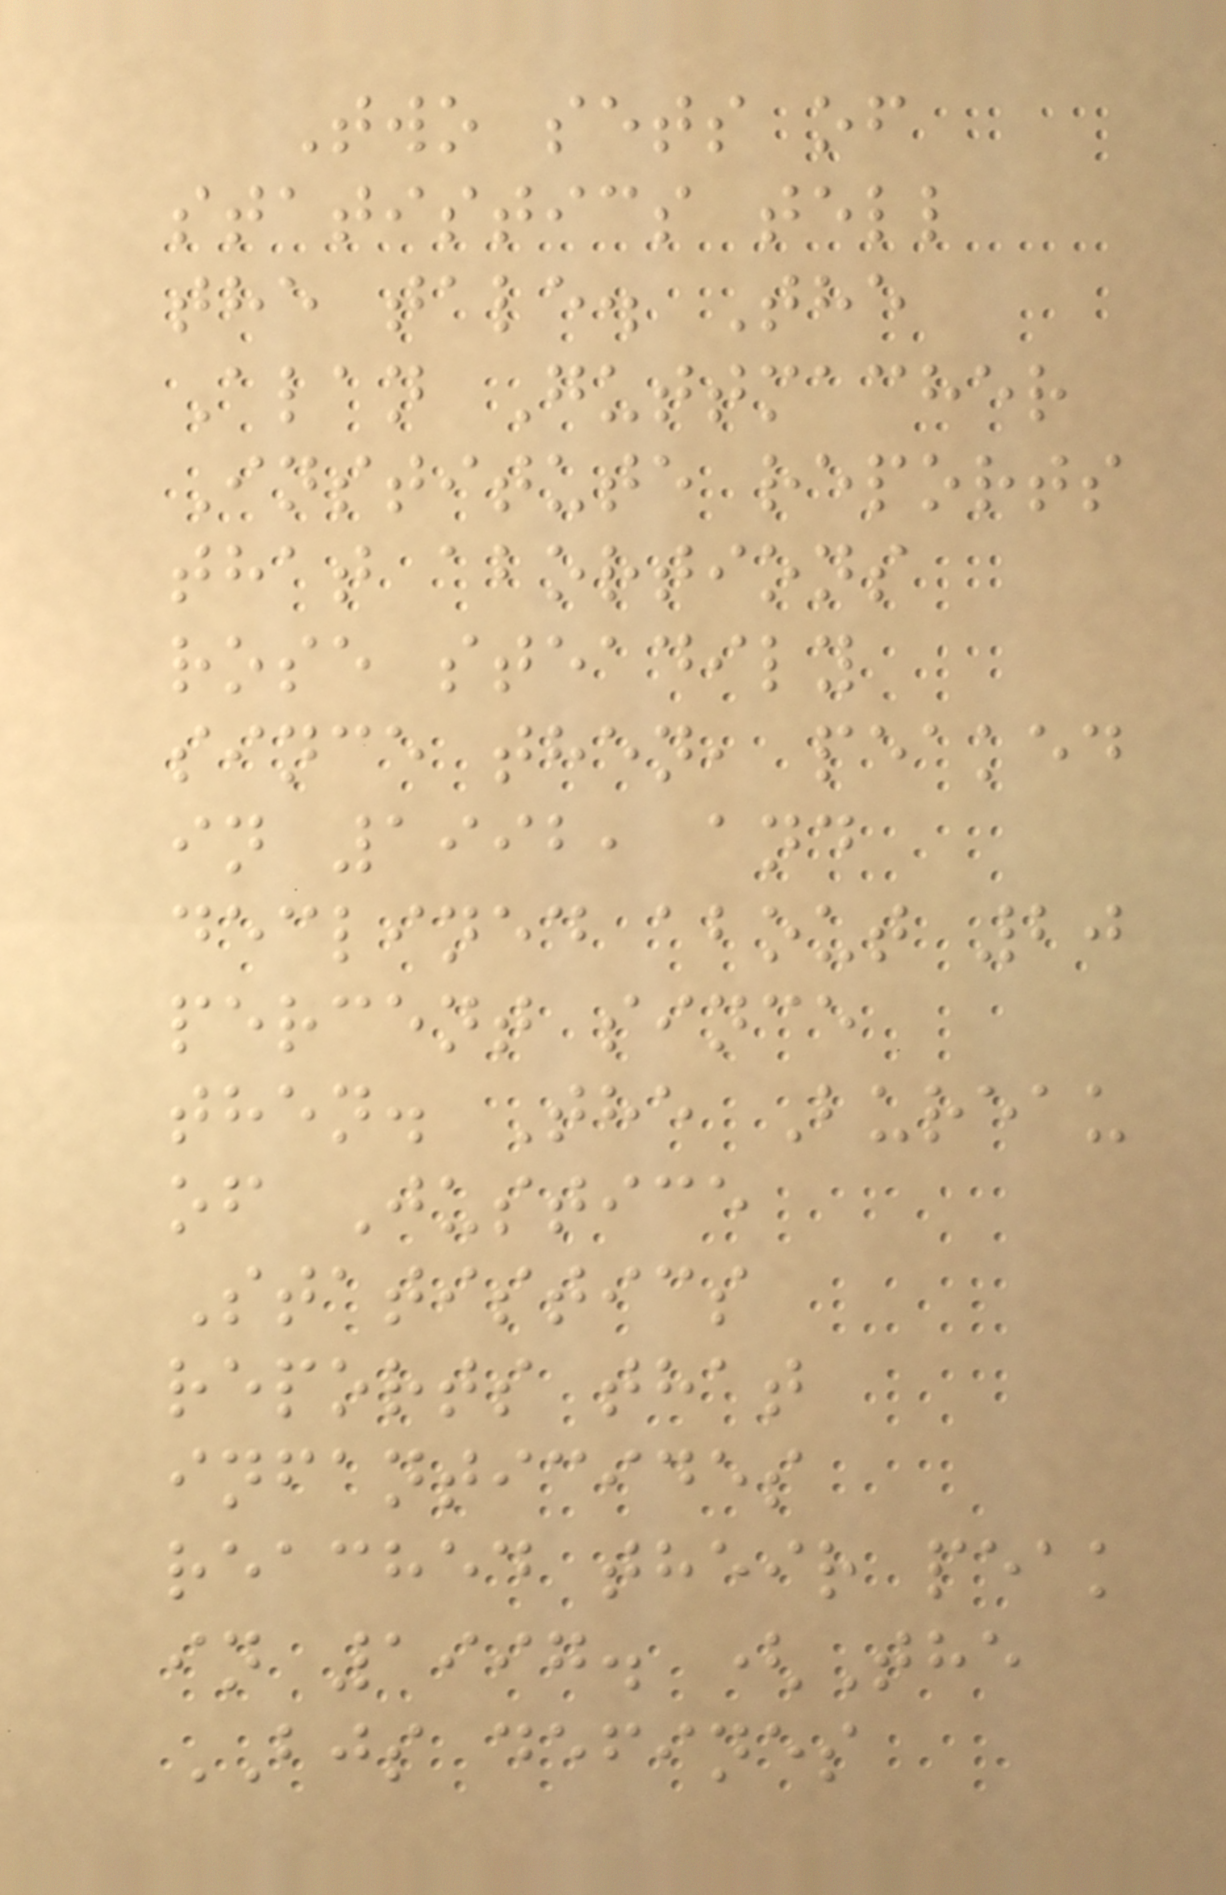Two sets of
statistics tell
the tale. The
Alan Guttmacher
Institute reports
that abortions
rose steadily
since then, peaked
in 1992, and
declined about 20
percent since
then. The Bureau
of Justice
Statistics
reports that
infanticides
reached their peak
in 1997. (The
BJS defines
